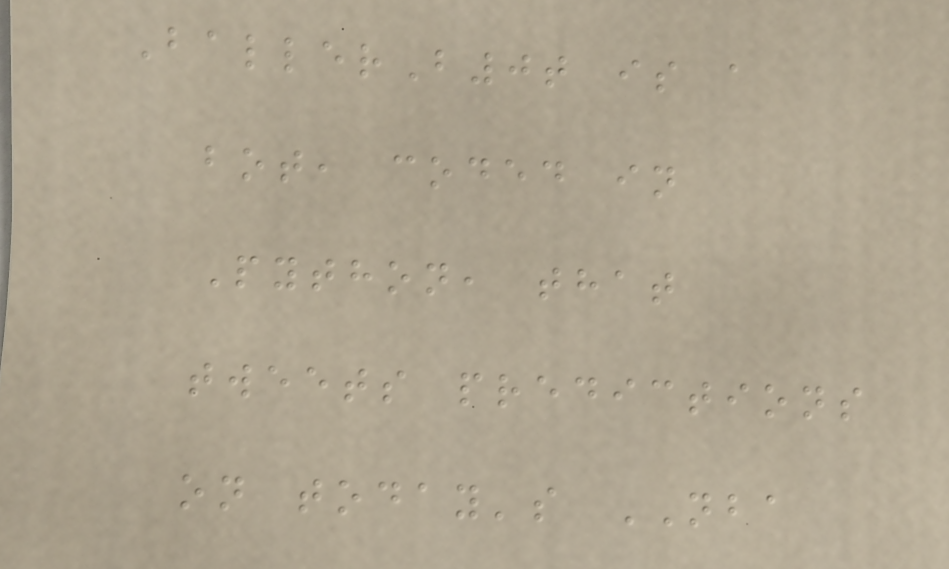BallerB0t is a
bot, coded in
Python, that
tweets predictions
on today's NBA
